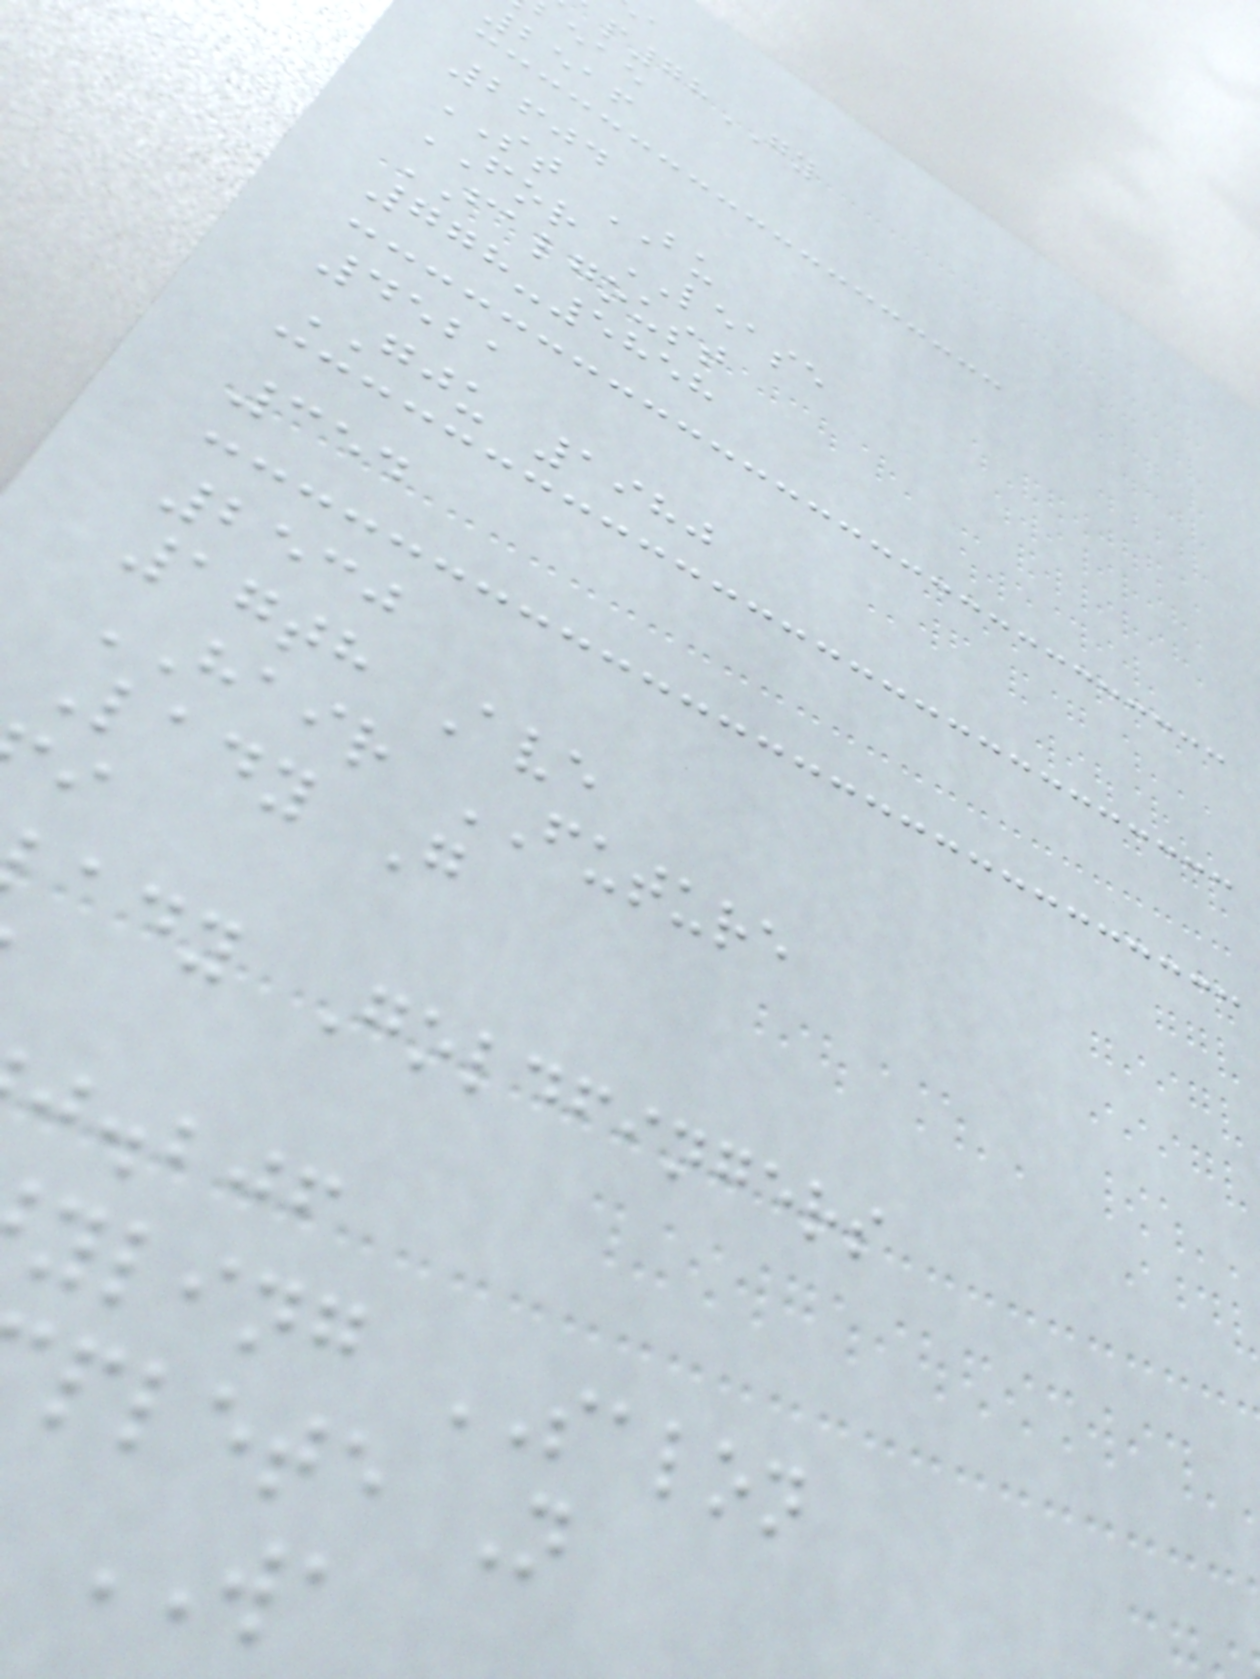78GY
2516
2604
ST BU
FOR LEASE
FALGOUST
778-5858
4521
GJU 1980
354
2530
17th Ave
HAIR FUTURE
Lady G
ady Goldfingers
j.bjf
yling SALON
plete N
WA
